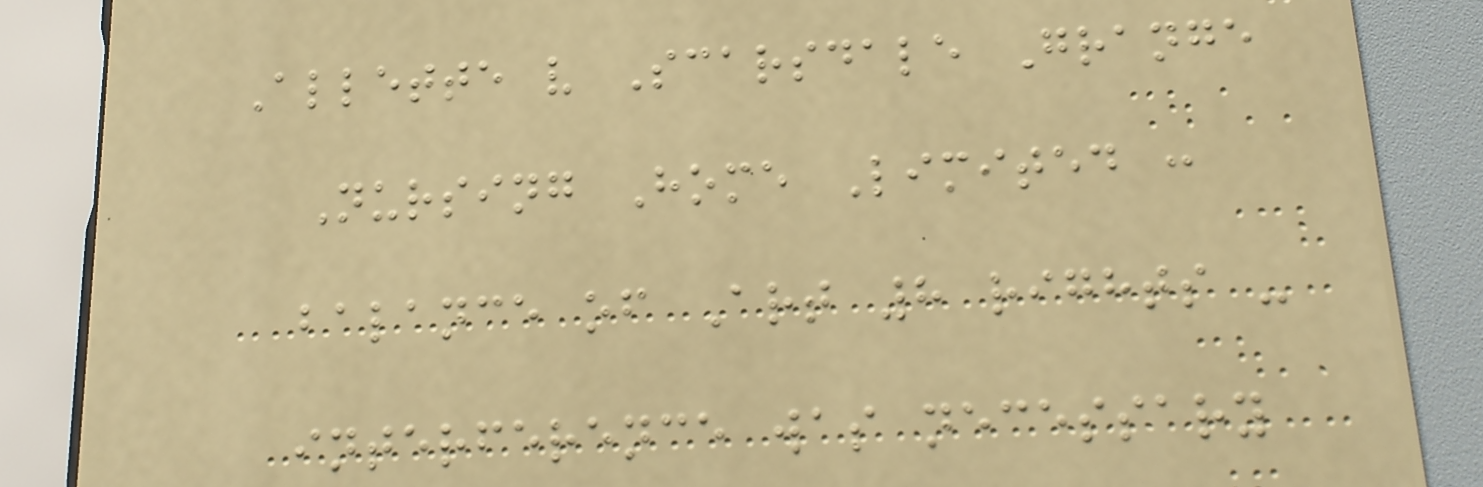Allette v Scarsdale Grange
Nursing Home Limited :
balance of Art 8 rights -
interference was necessary
